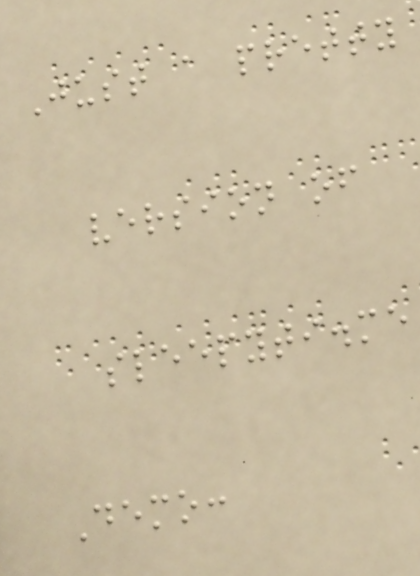Just a pretty
version of
sleepyti.me
Demo:
